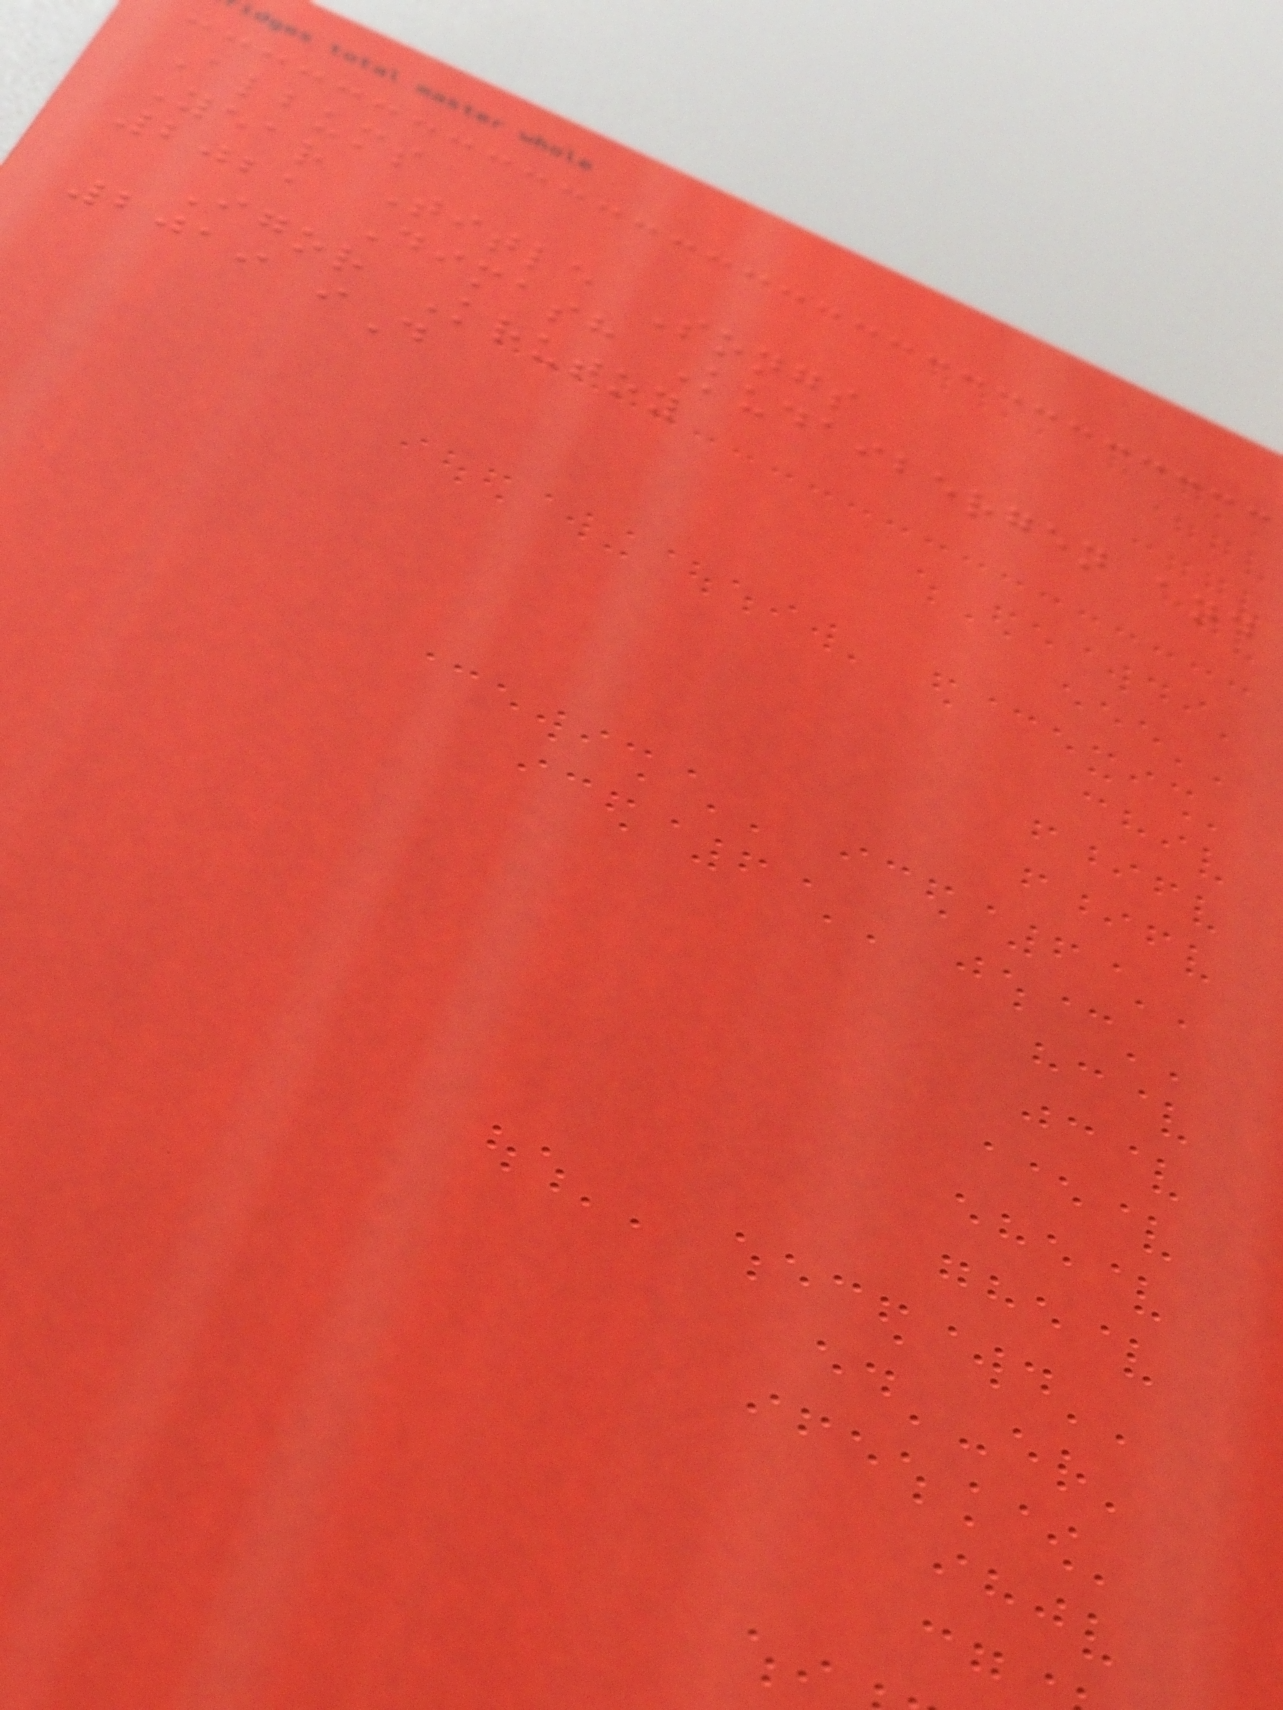Albums
Year Title Songs
2021 Dimash Kudaibergen and
Igor Krutoy
2019 iD
